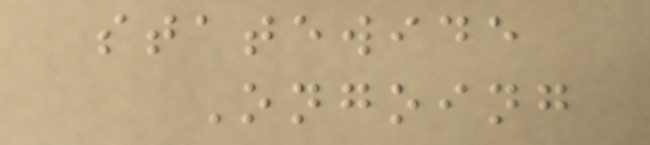statewide
Ongoing
